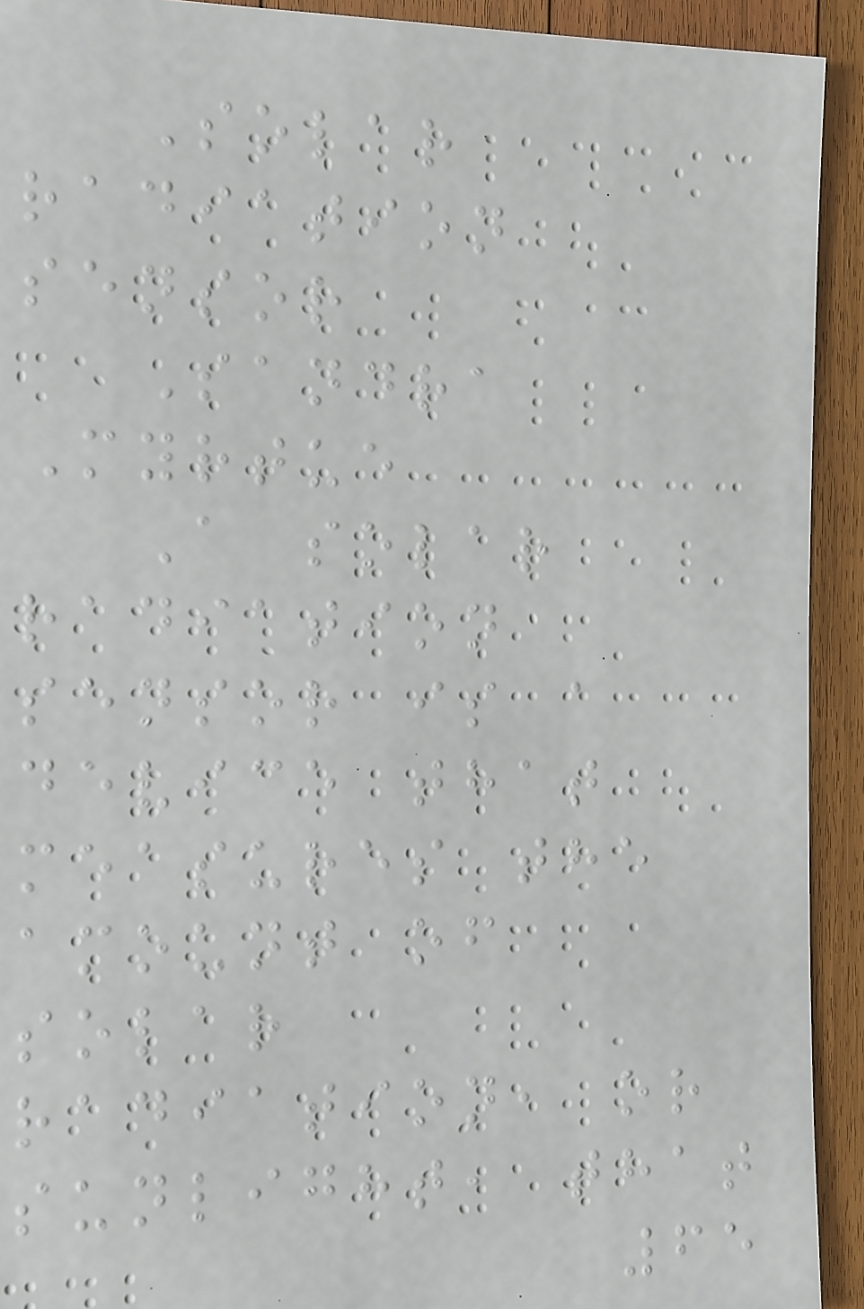Solar
radiation
sensor
Sandra
Myrtue
A solar
radiation
sensor is a
device that
measures the
amount of
solar
radiation, or
sunlight, that
65
